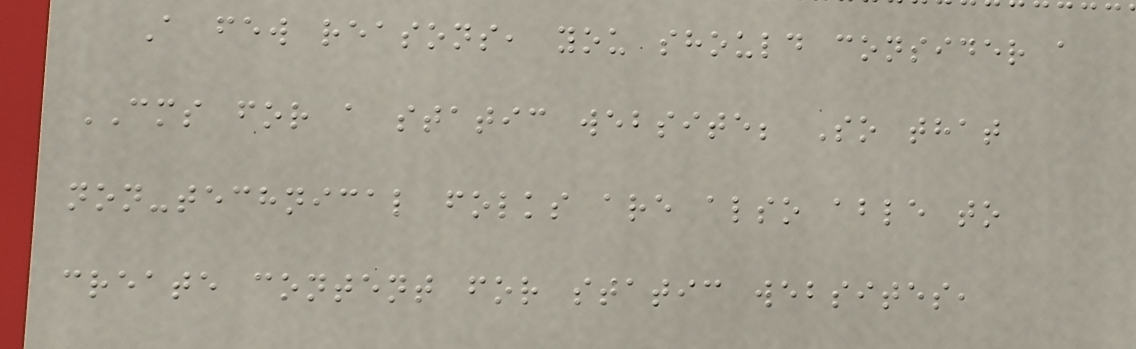A few reasons, you should consider a
CMS for a static website; So that
non-technical folks are also able to
create content for static websites,
